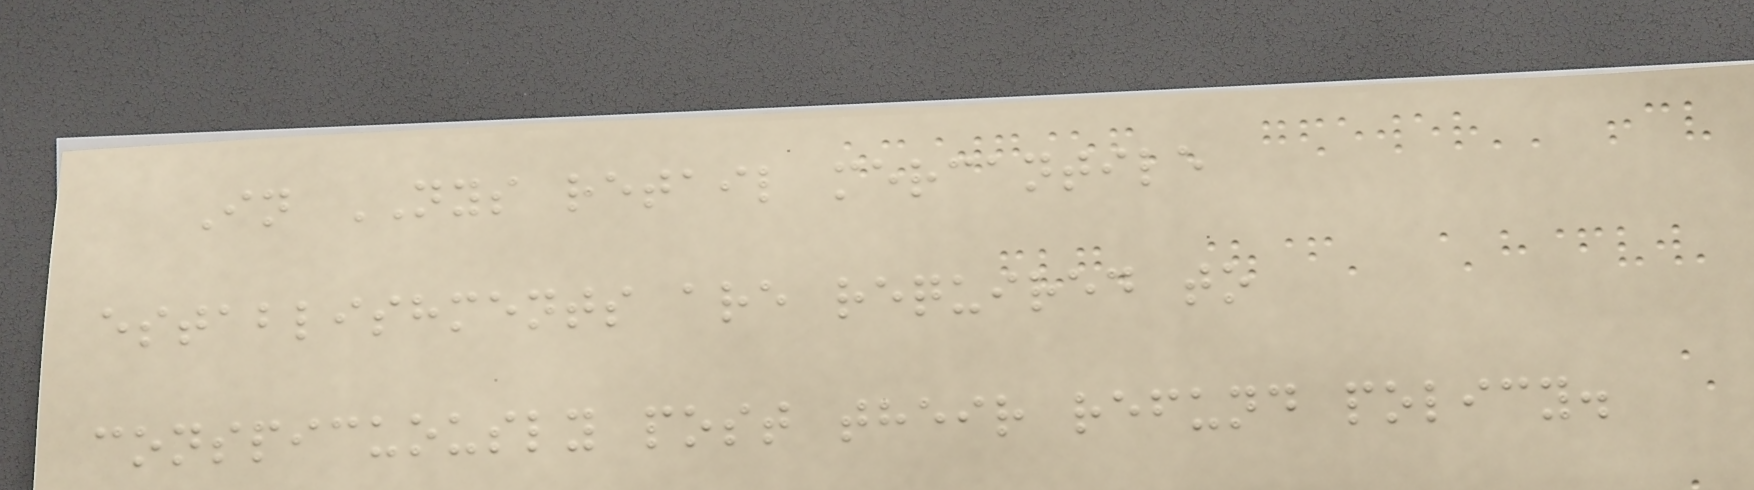In NYS retail mercantile
establishments are required to
conspicuously post their refund policy.
